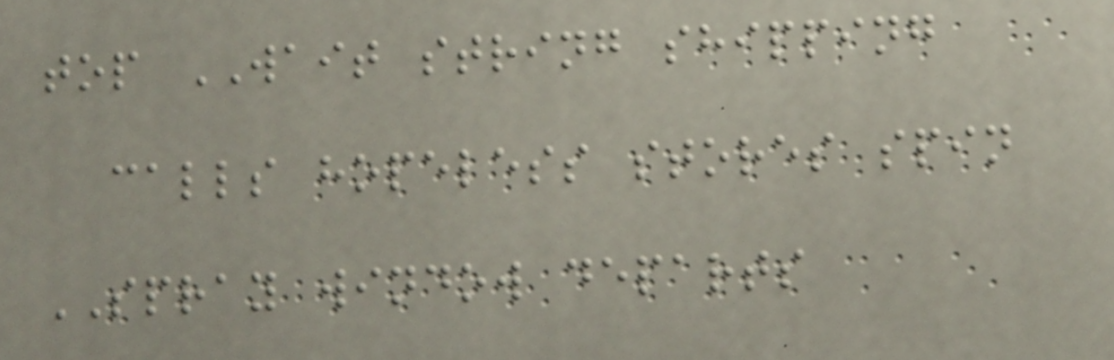top WAIT string shipping
calls hopeless stores spin
SPRAY window departs
